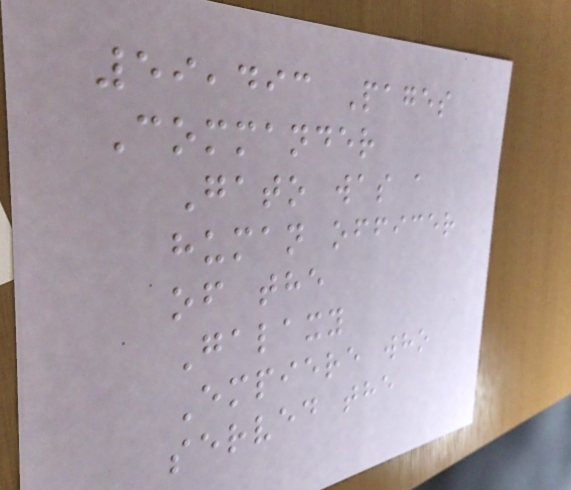59,493 Pages
Commander
Gato was a
human officer
of the
Galaxy
Empiere who
served the
